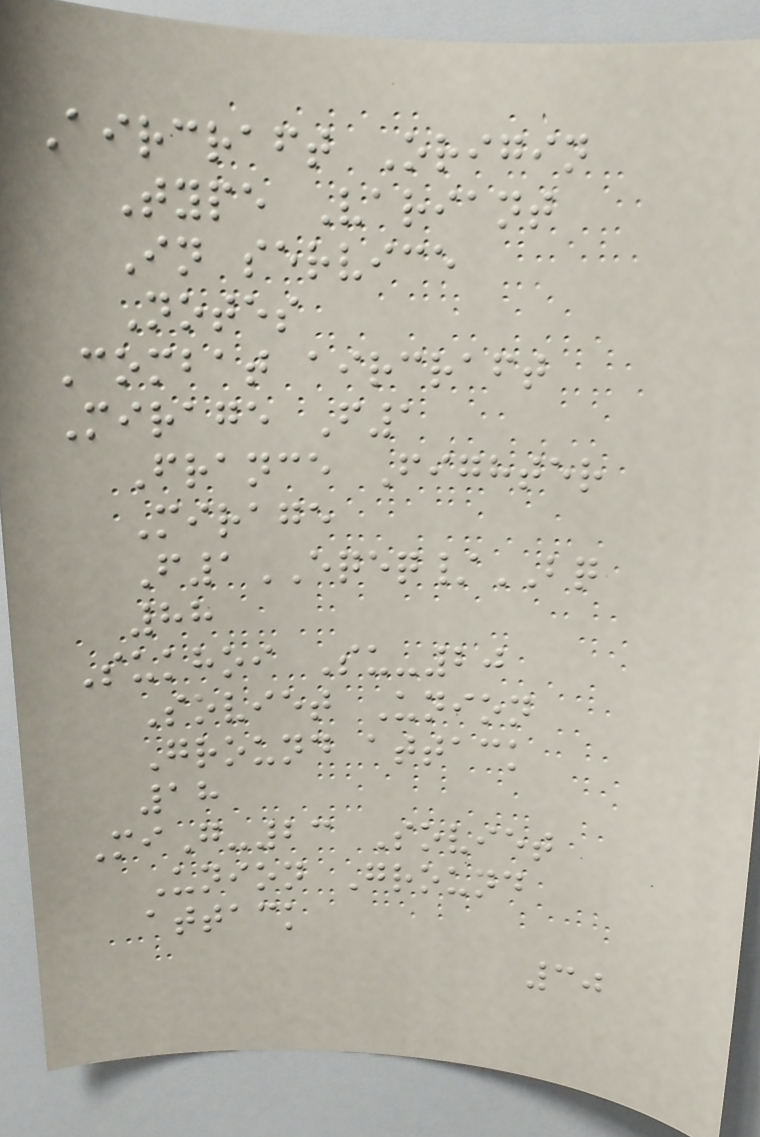Aircraft Origin
Type Variant
In service
Notes
Combat aircraft
Mirage F1
France Fighter
Mirage
F1EQEQ/BQ
88
Sukhoi Su-20
Soviet Union
Ground attack
18
MiG-23 Soviet
Union Ground
attack
30
